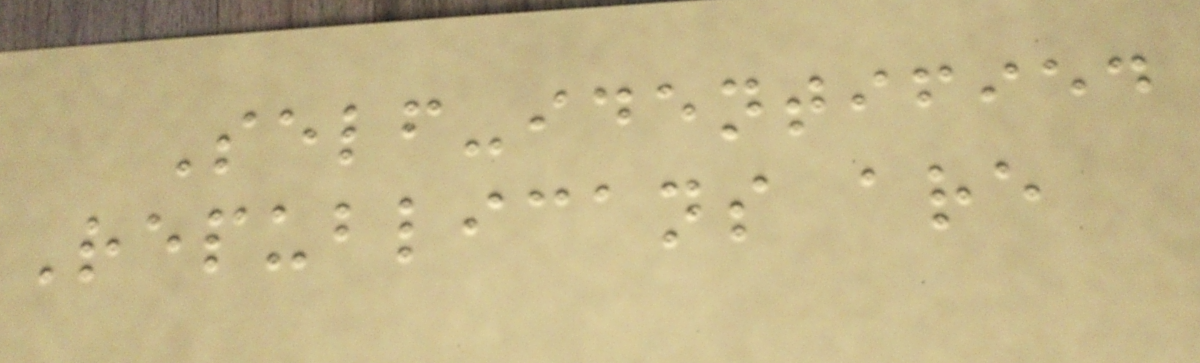Self-identified
Republicans are
